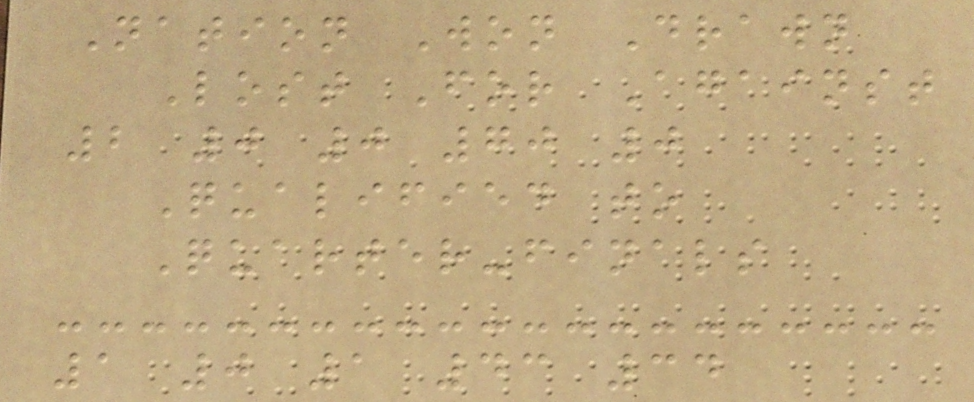Nation Won Drawn
Lost For Against
2 0 0 70 0
Qualified to
Quarter-finals
1 0 1 43 34
